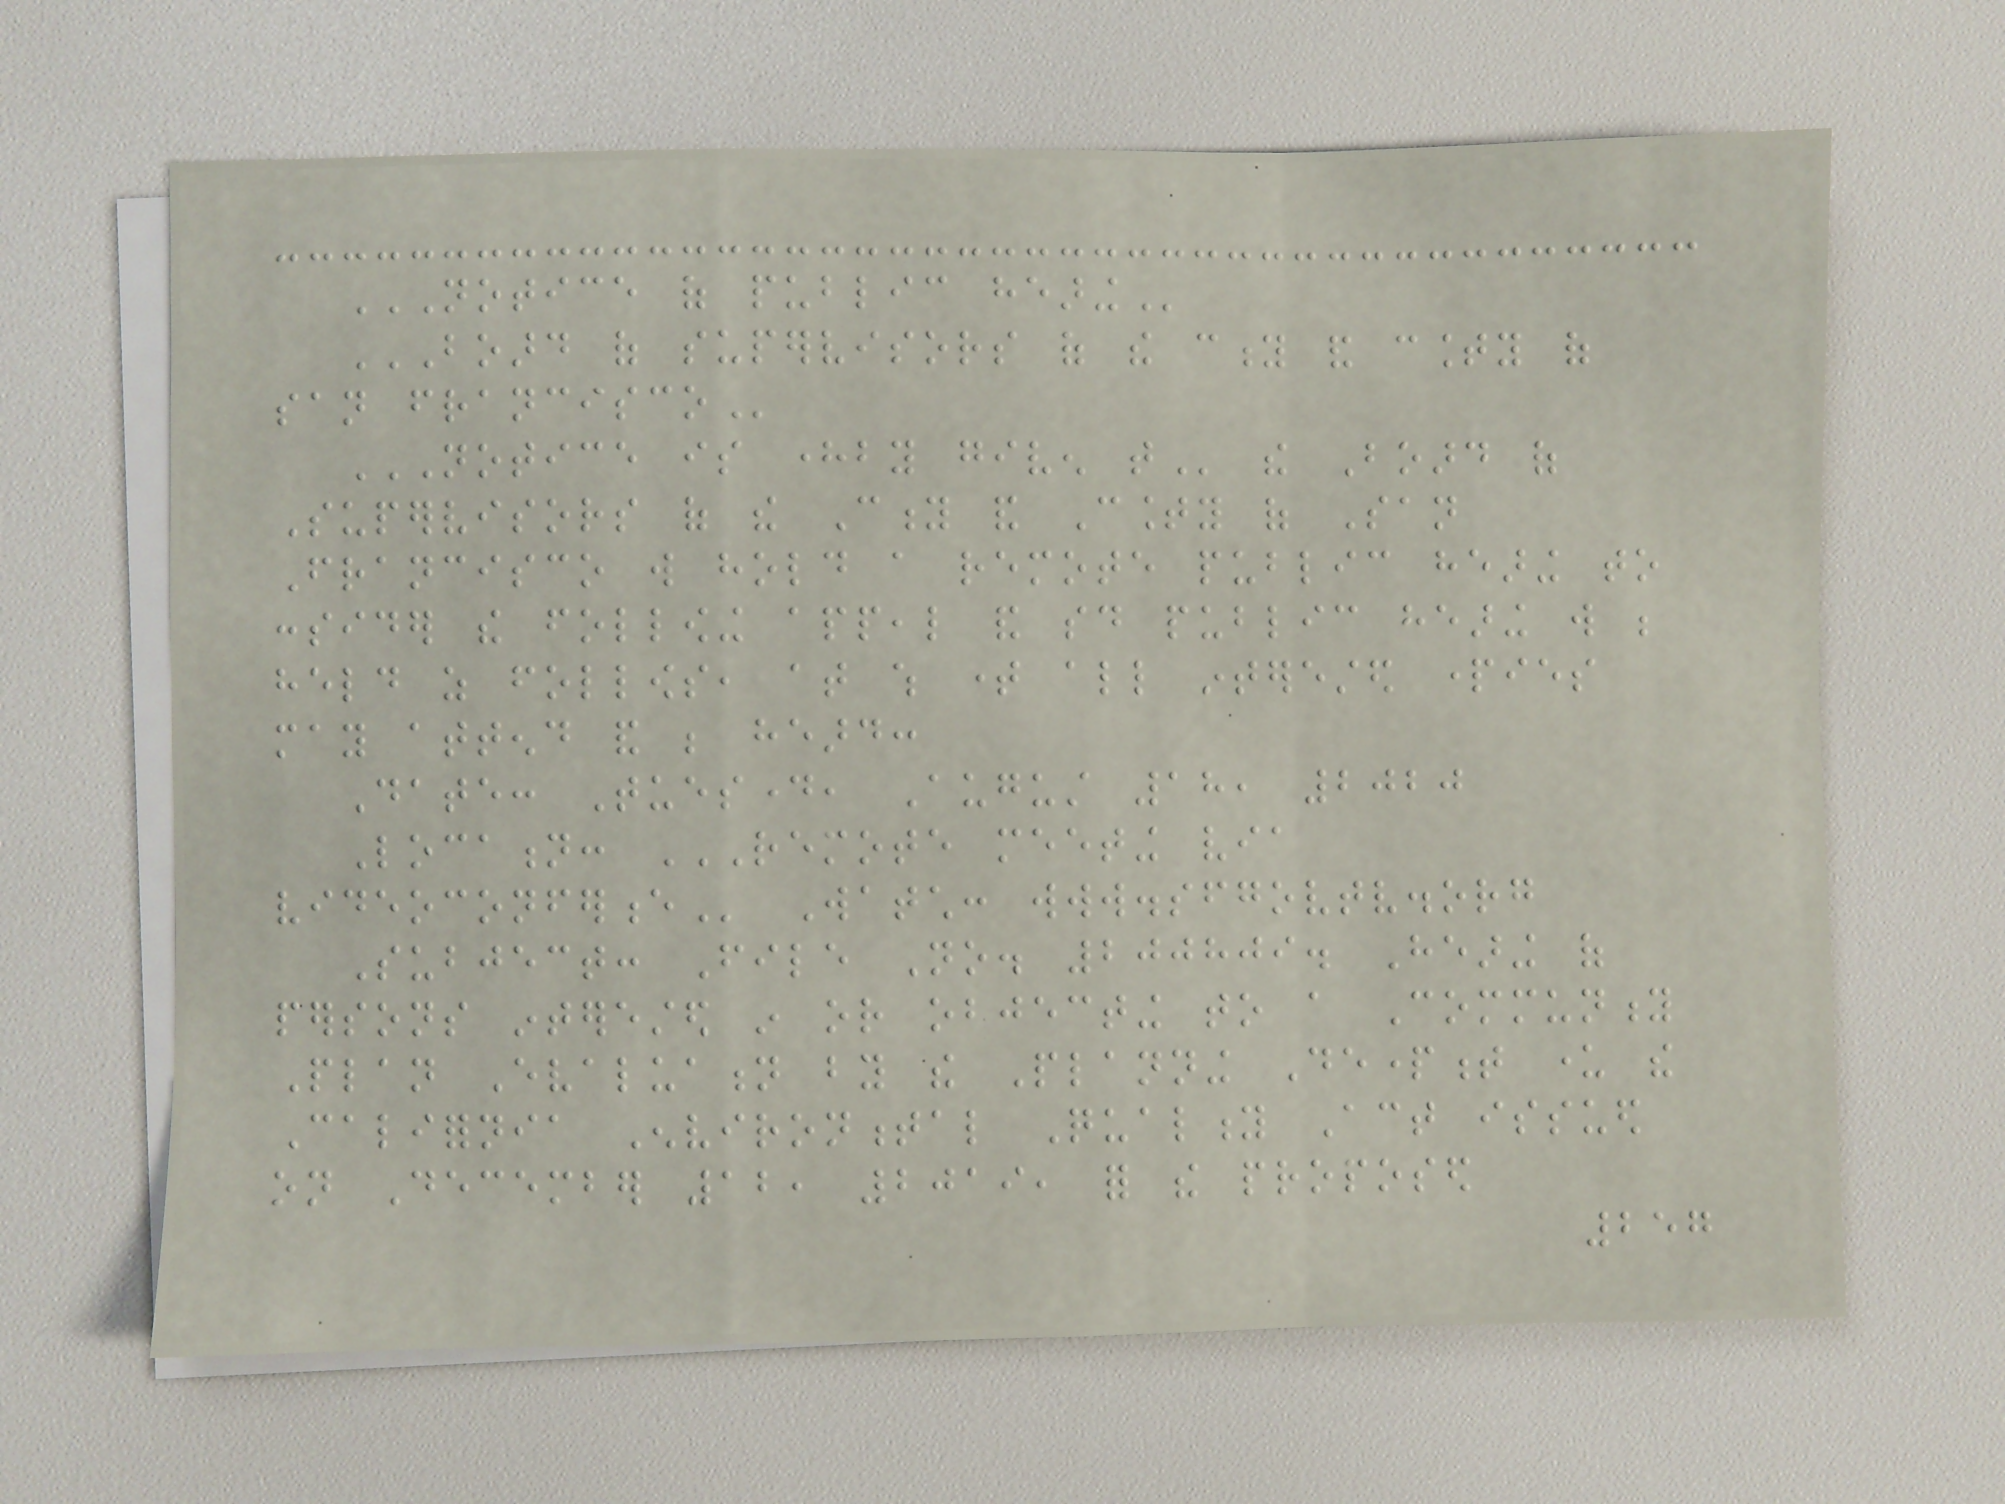NOTICE OF PUBLIC HEARING
BOARD OF SUPERVISORS OF THE CITY AND COUNTY OF
SAN FRANCISCO
NOTICE IS HEREBY GIVEN THAT the Board of
Supervisors of the City and County of San
Francisco will hold a remote public hearing to
consider the following appeal and said public hearing will be
held as follows, at which time all interested parties
may attend and be heard:
Date: Tuesday, August 18, 2020
Location: REMOTE MEETING VIA
VIDEOCONFERENCE Watch: www.sfgovtv.org
Subject: File No. 200809. Hearing of
persons interested in or objecting to a Community
Plan Evaluation by the Planning Department under the
California Environmental Quality Act issued
on December 12, 2019, for the proposed
257
